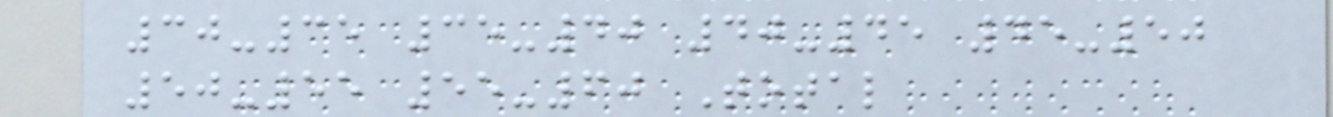30-35 35-40 40-45 45-50
50-55 55-60 Total
